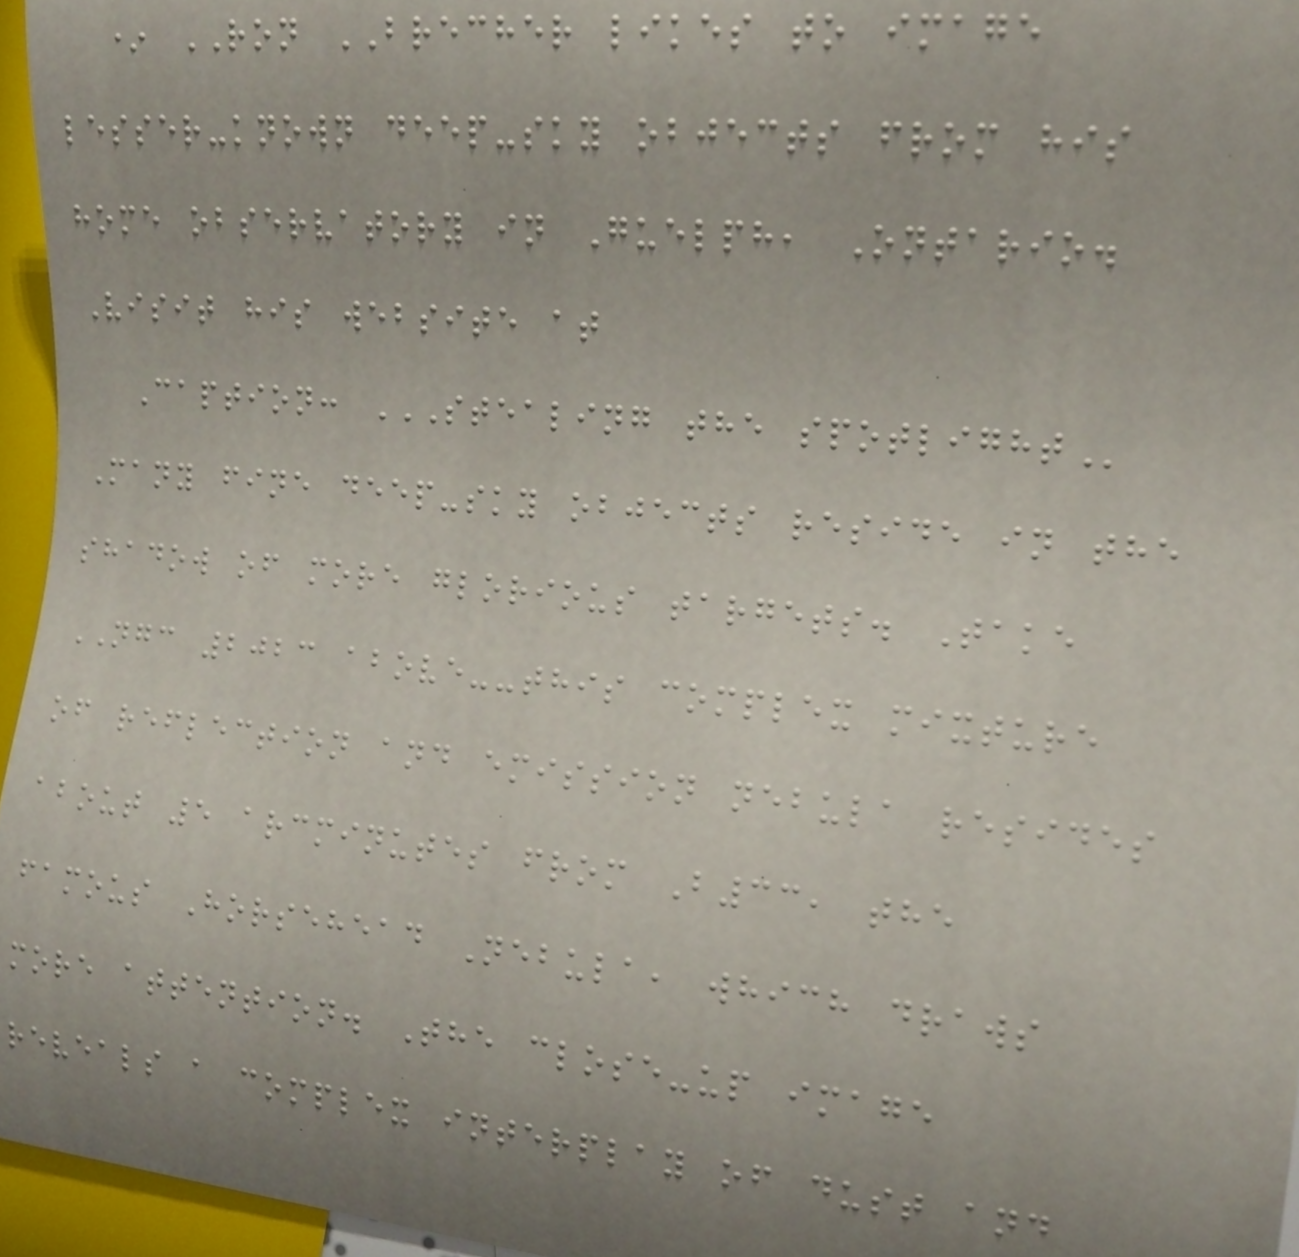* RON BRECHER likes to image
lesser-known deep-sky objects from his
home observatory in Guelph, Ontario.
Visit his website at
Caption: STEALING THE SPOTLIGHT
Many fine deep-sky objects reside in the
shadow of more glorious targets. Take
NGC 2023 above--this complex mixture
of reflection and emission nebula resides
about 5 arcminutes from B33, the
famous Horsehead Nebula, which draws
more attention. The close-up image
reveals a complex interplay of dust and
